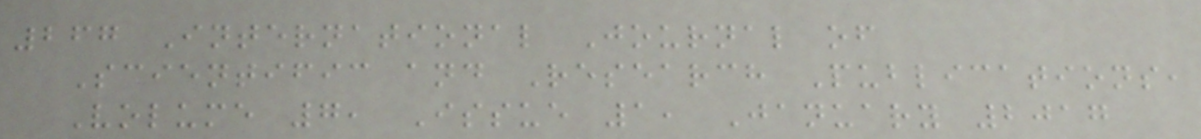267 International Journal of
Scientific and Research Publications,
Volume 7, Issue 1, January 2017
